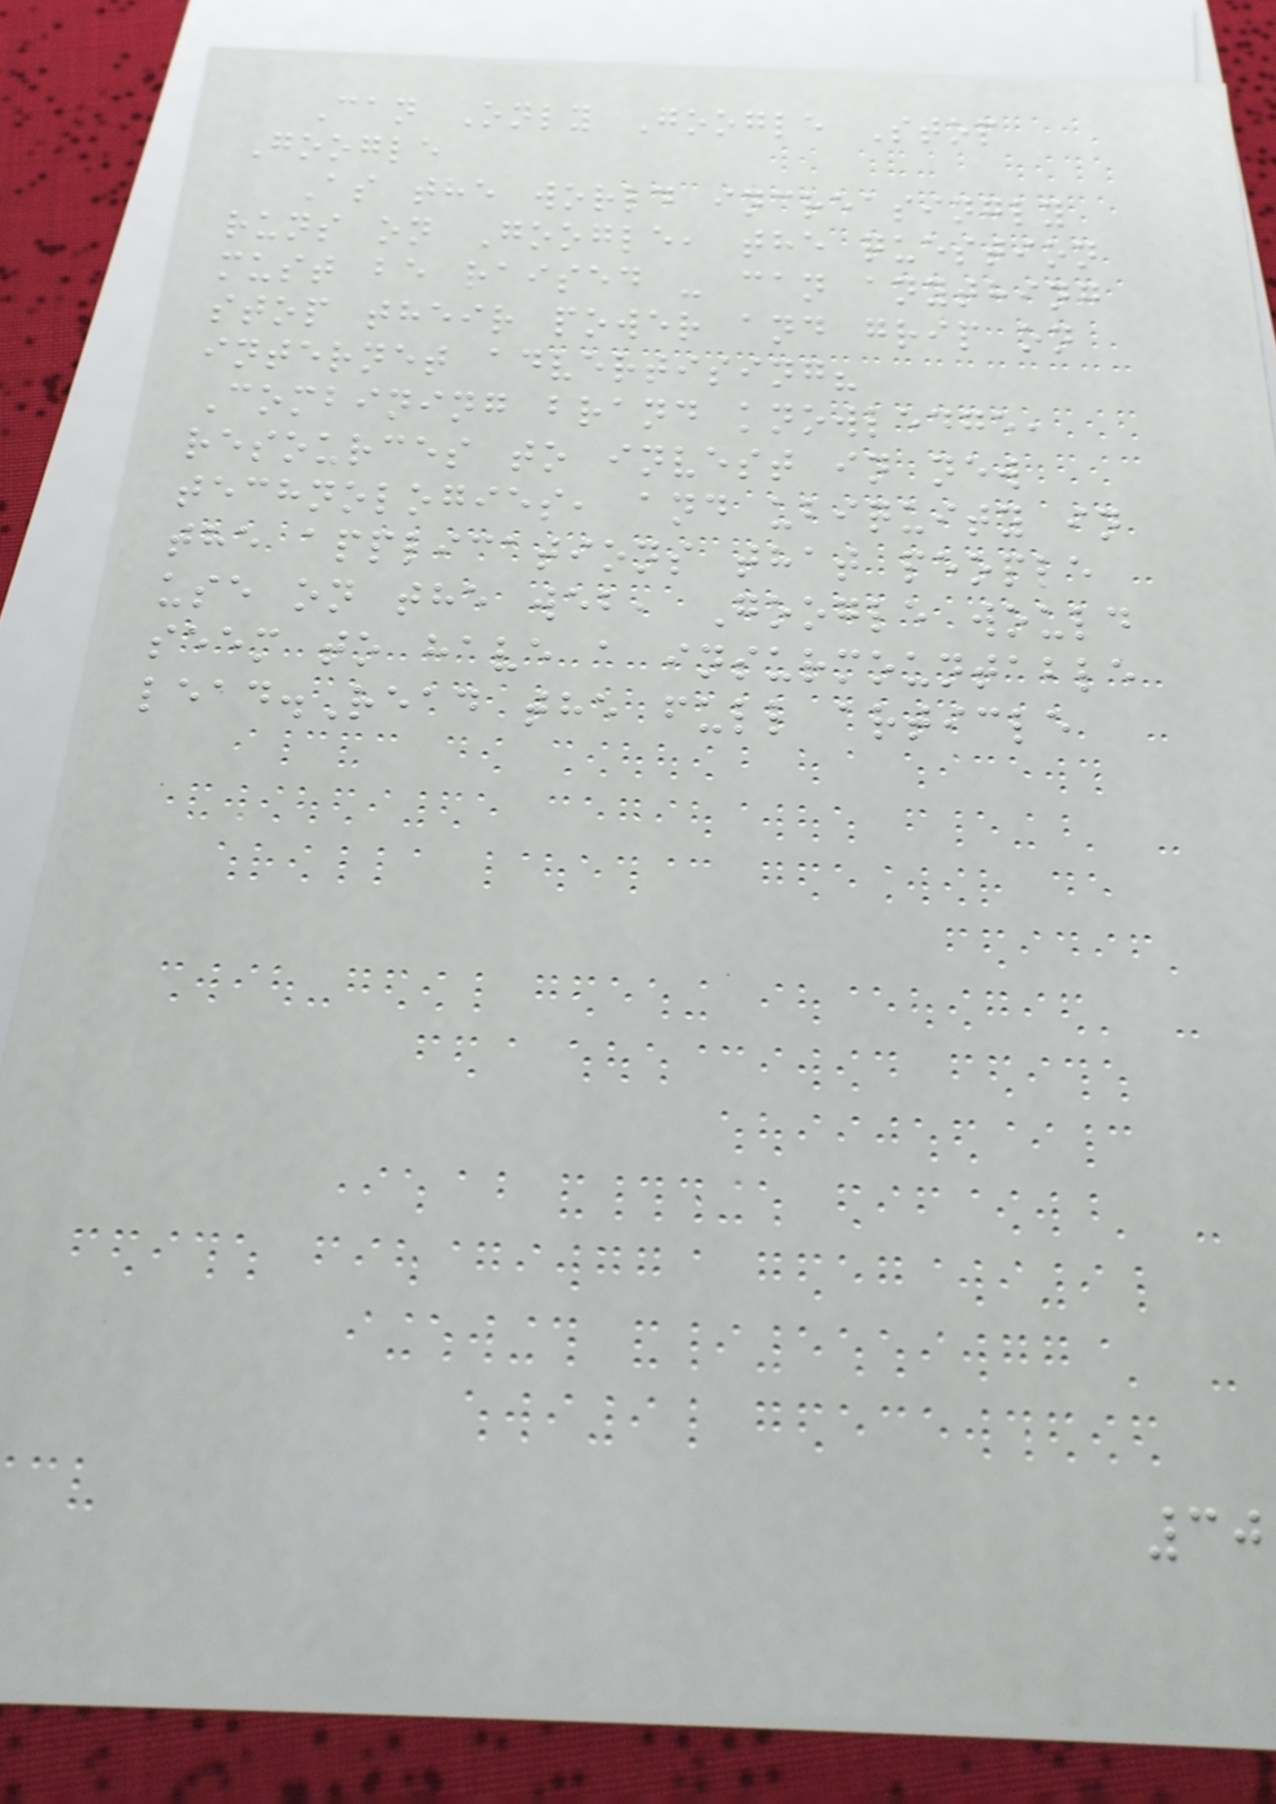Can Only Google Stop
Google
As the world increasingly
runs on Google, the question
must be raised - can anything
stop their power and grip on
internet advertising?
Combining brand knowledge,
resources to invest in new
technologies, and ubiquity in
the applications that people
use on the web, Google would
seem to have a insurmountable
lead.Read the full article
30
